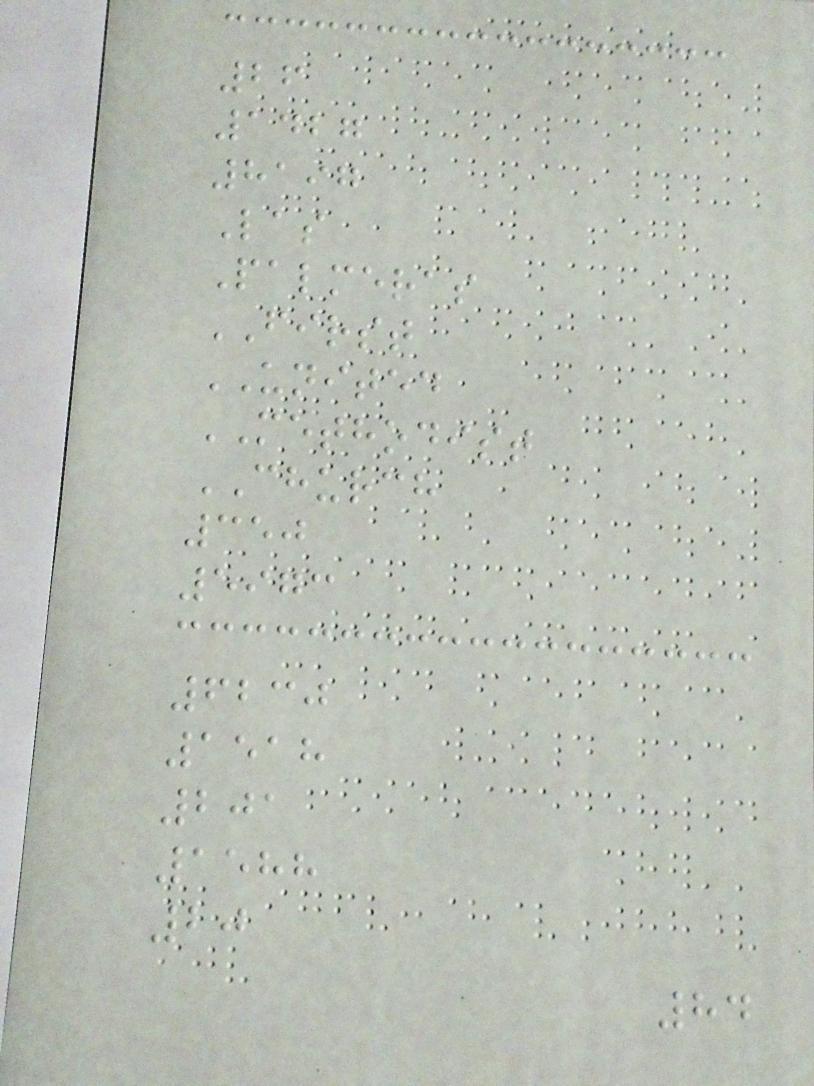26
1427
8197
Las
Palmeras
FIRST
UNITED
METHODIST
CHURCH
350
5973
6230
1518
201
1588
20
84
